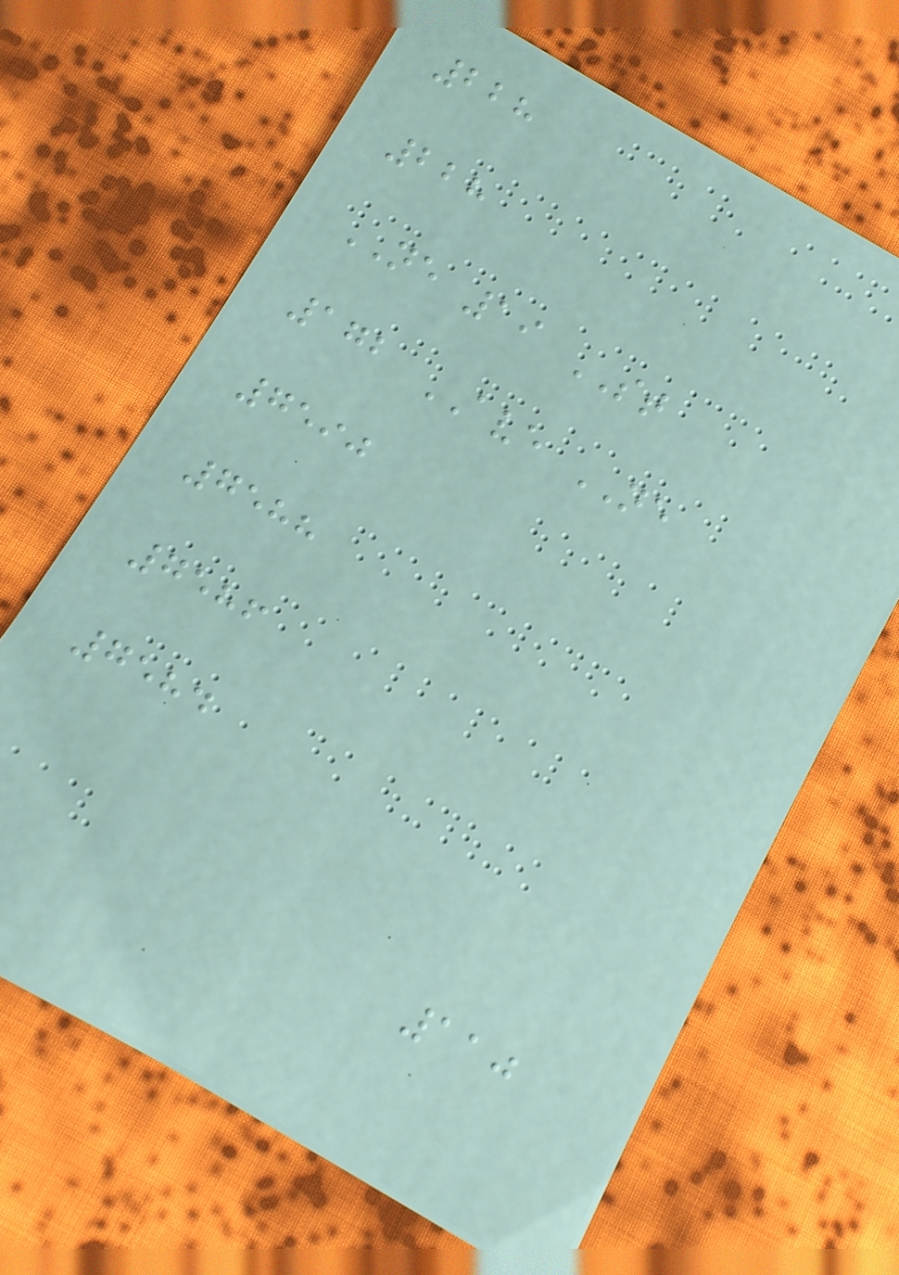228
228
NE 19 ST
172 AVE NE
7590
7588
7586
7584
110
